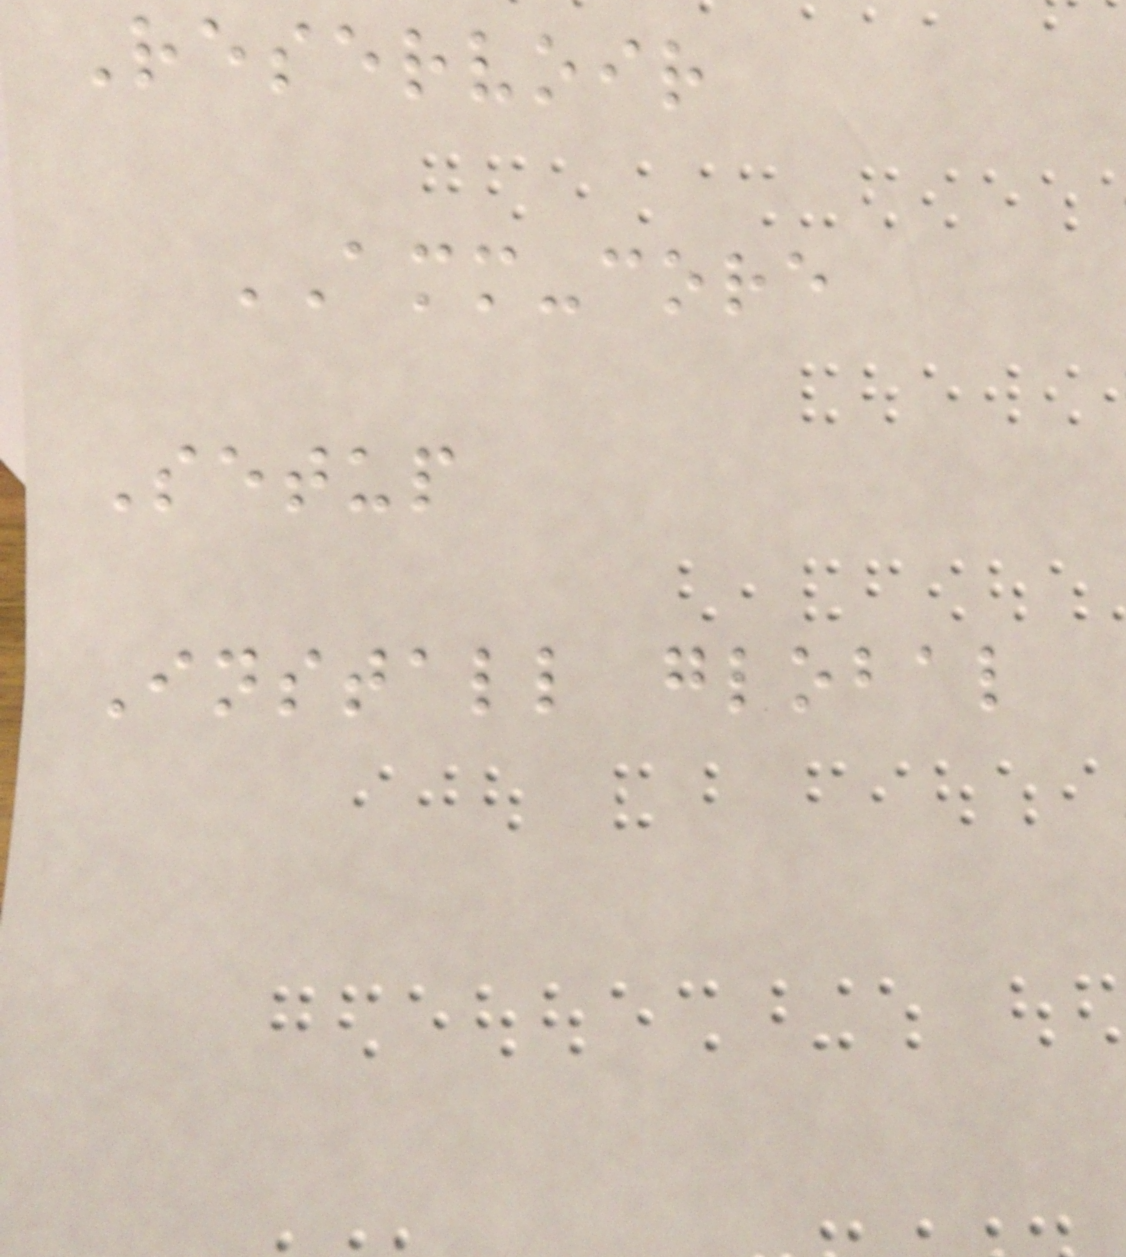Reservoir
AMM-core
Setup
Install global
